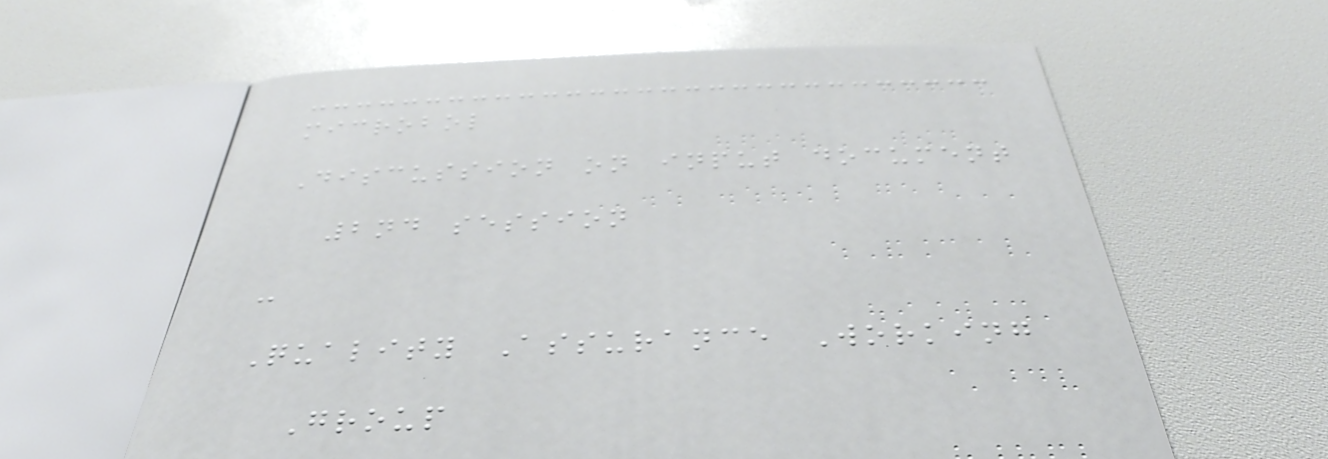microbol
Discussion on input document
2nd session
-
Quality Assurance Working
Group
